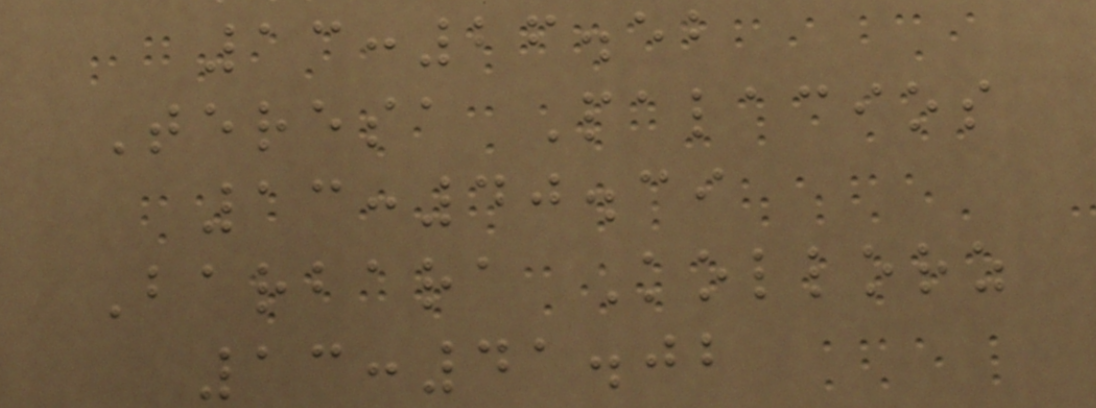13:26.52
Teresa Palacios
13:40.39
Barbara Kollorz
13:41.02
